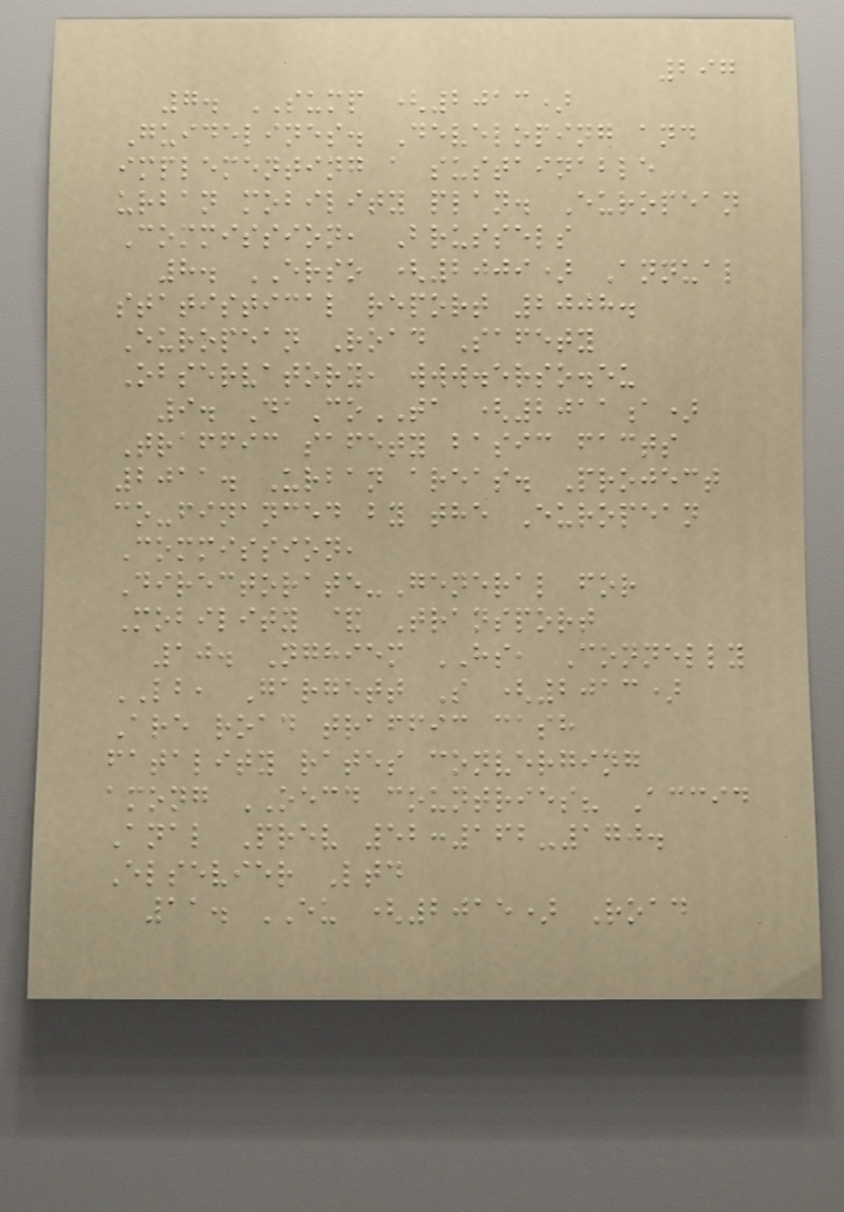297
7. SUMP (2013)
Guidelines. Developing and
implementing a sustainable
urban mobility plan. European
Commission, Brussels
8. ERSO (2009) Annual
statistical report 2008.
European Road Safety
Observatory, www.erso.eu
9. DaCoTA (2011a)
Traffic safety basic facts
2011. Urban areas. Project
co-financed by the European
Commission,
Directorate-General for
Mobility & Transport
10. Nghiem HS, Connelly
LB, Gargett S (2013)
Are road traffic cash
fatality rates converging
among OECD countries? Accid
Anal Prev 52:162-170.
Elsevier Ltd
11. EU (2015) Road
